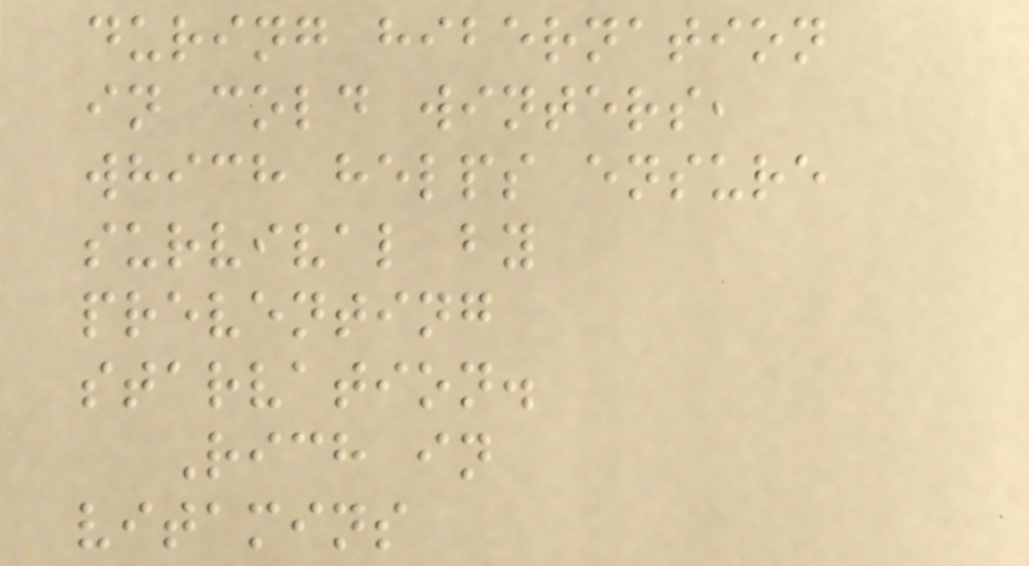during hibernation
in cold winters,
which helps ensure
survival by
preventing
starvation.
Rich in
vitamins
